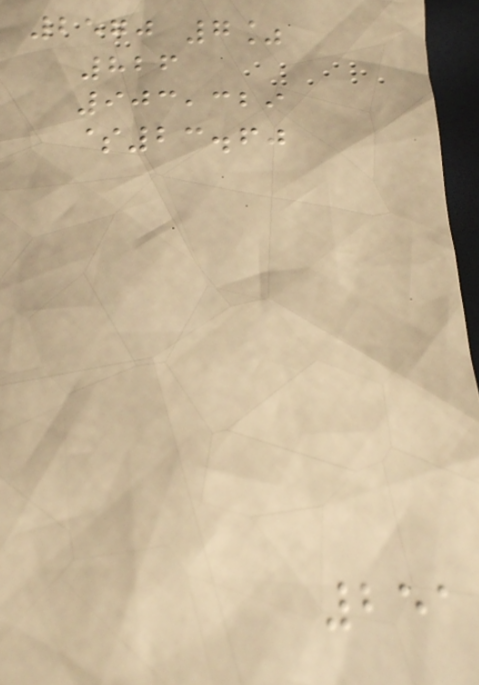2570 7%
826
903,329
$23.60
251
